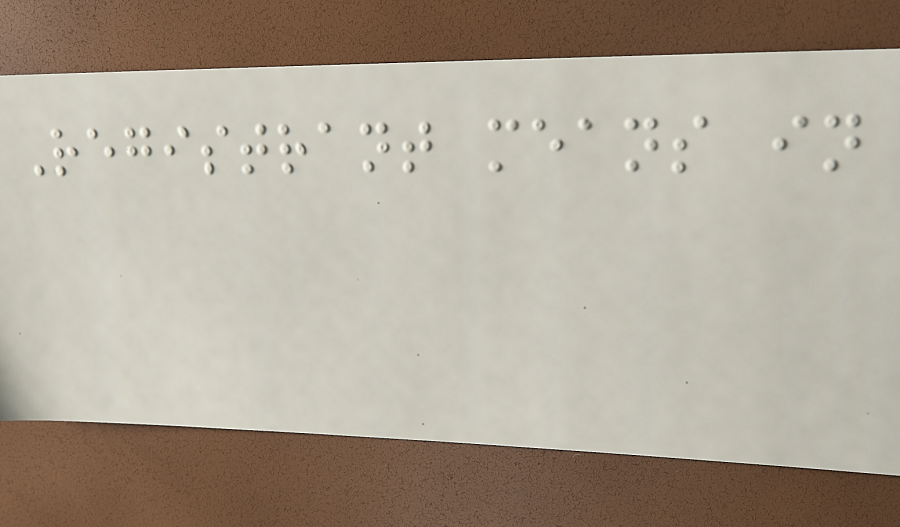Registrant means in
